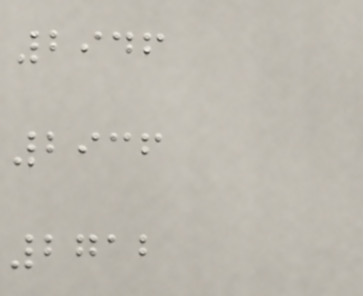2946
2936
2712
